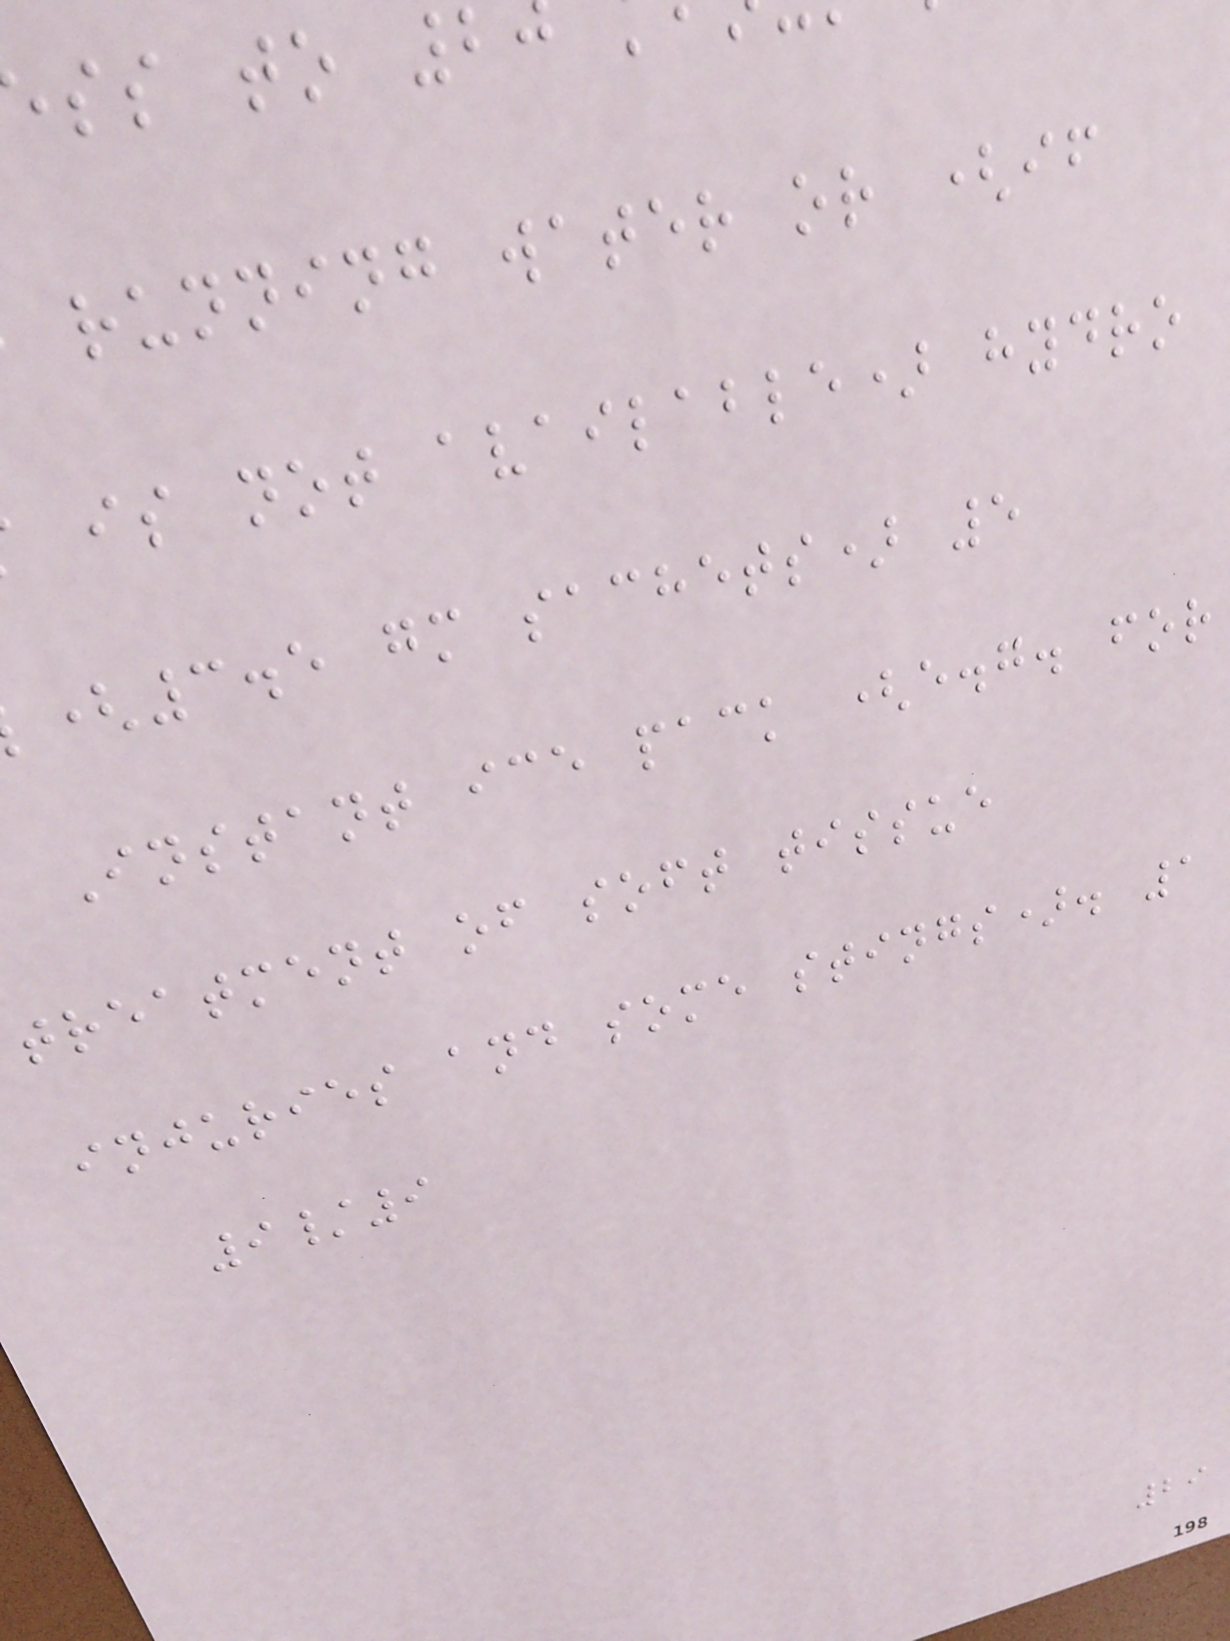ss to 2
running water or (if
is not available) hydro
(3.5 gm sachets) 5
Instant ice pack (e.g. for
treatment of soft tissue
injuries and some stings). 1
9/9
29
